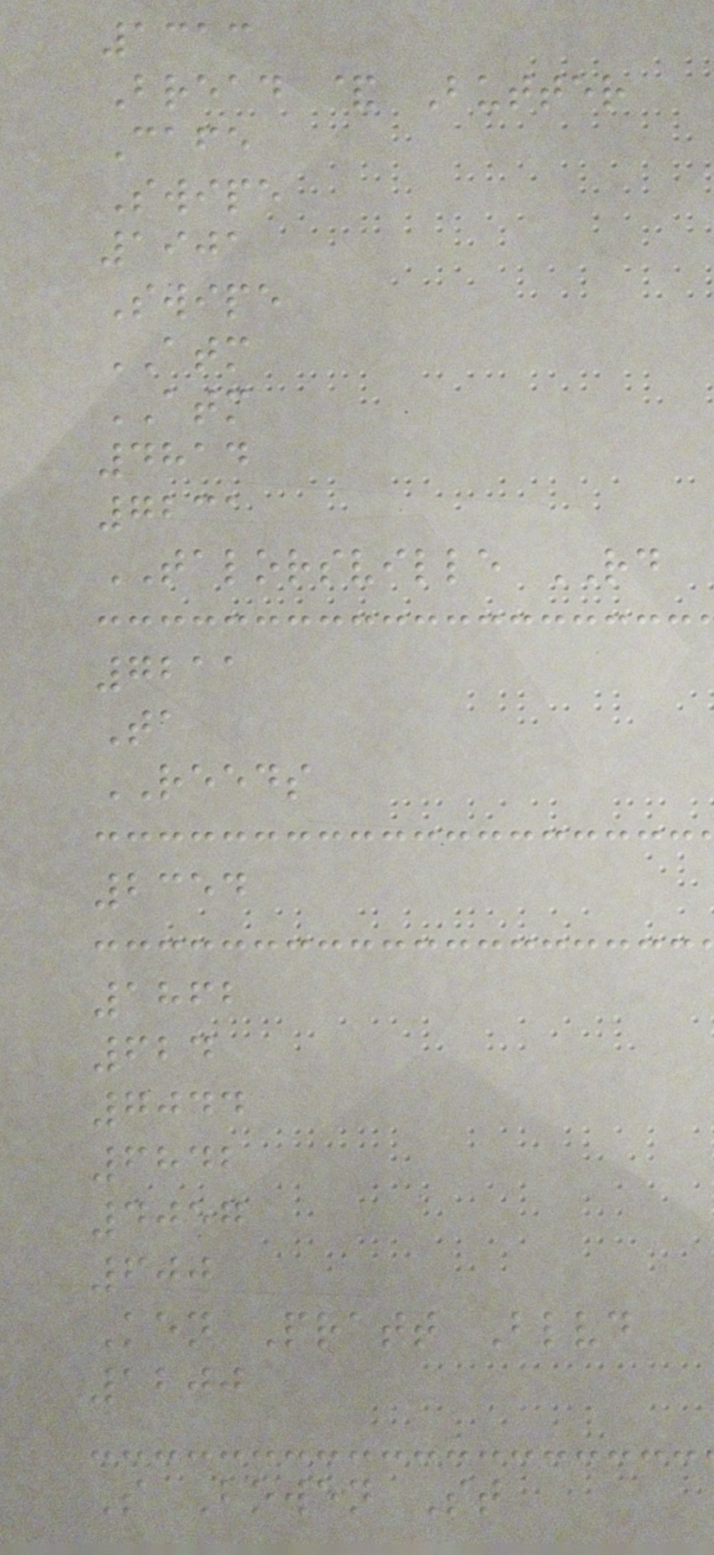1313
Bread & Butter
Cafe
Swipe
1901
Swipe
ATM
ATM
4814
7231
TALORSVILLE RD
7211
Ta
REEDS
2354
1862
624
7044
6842
4057
600
Ken Pratt Blvd
1200
S Bowen St
